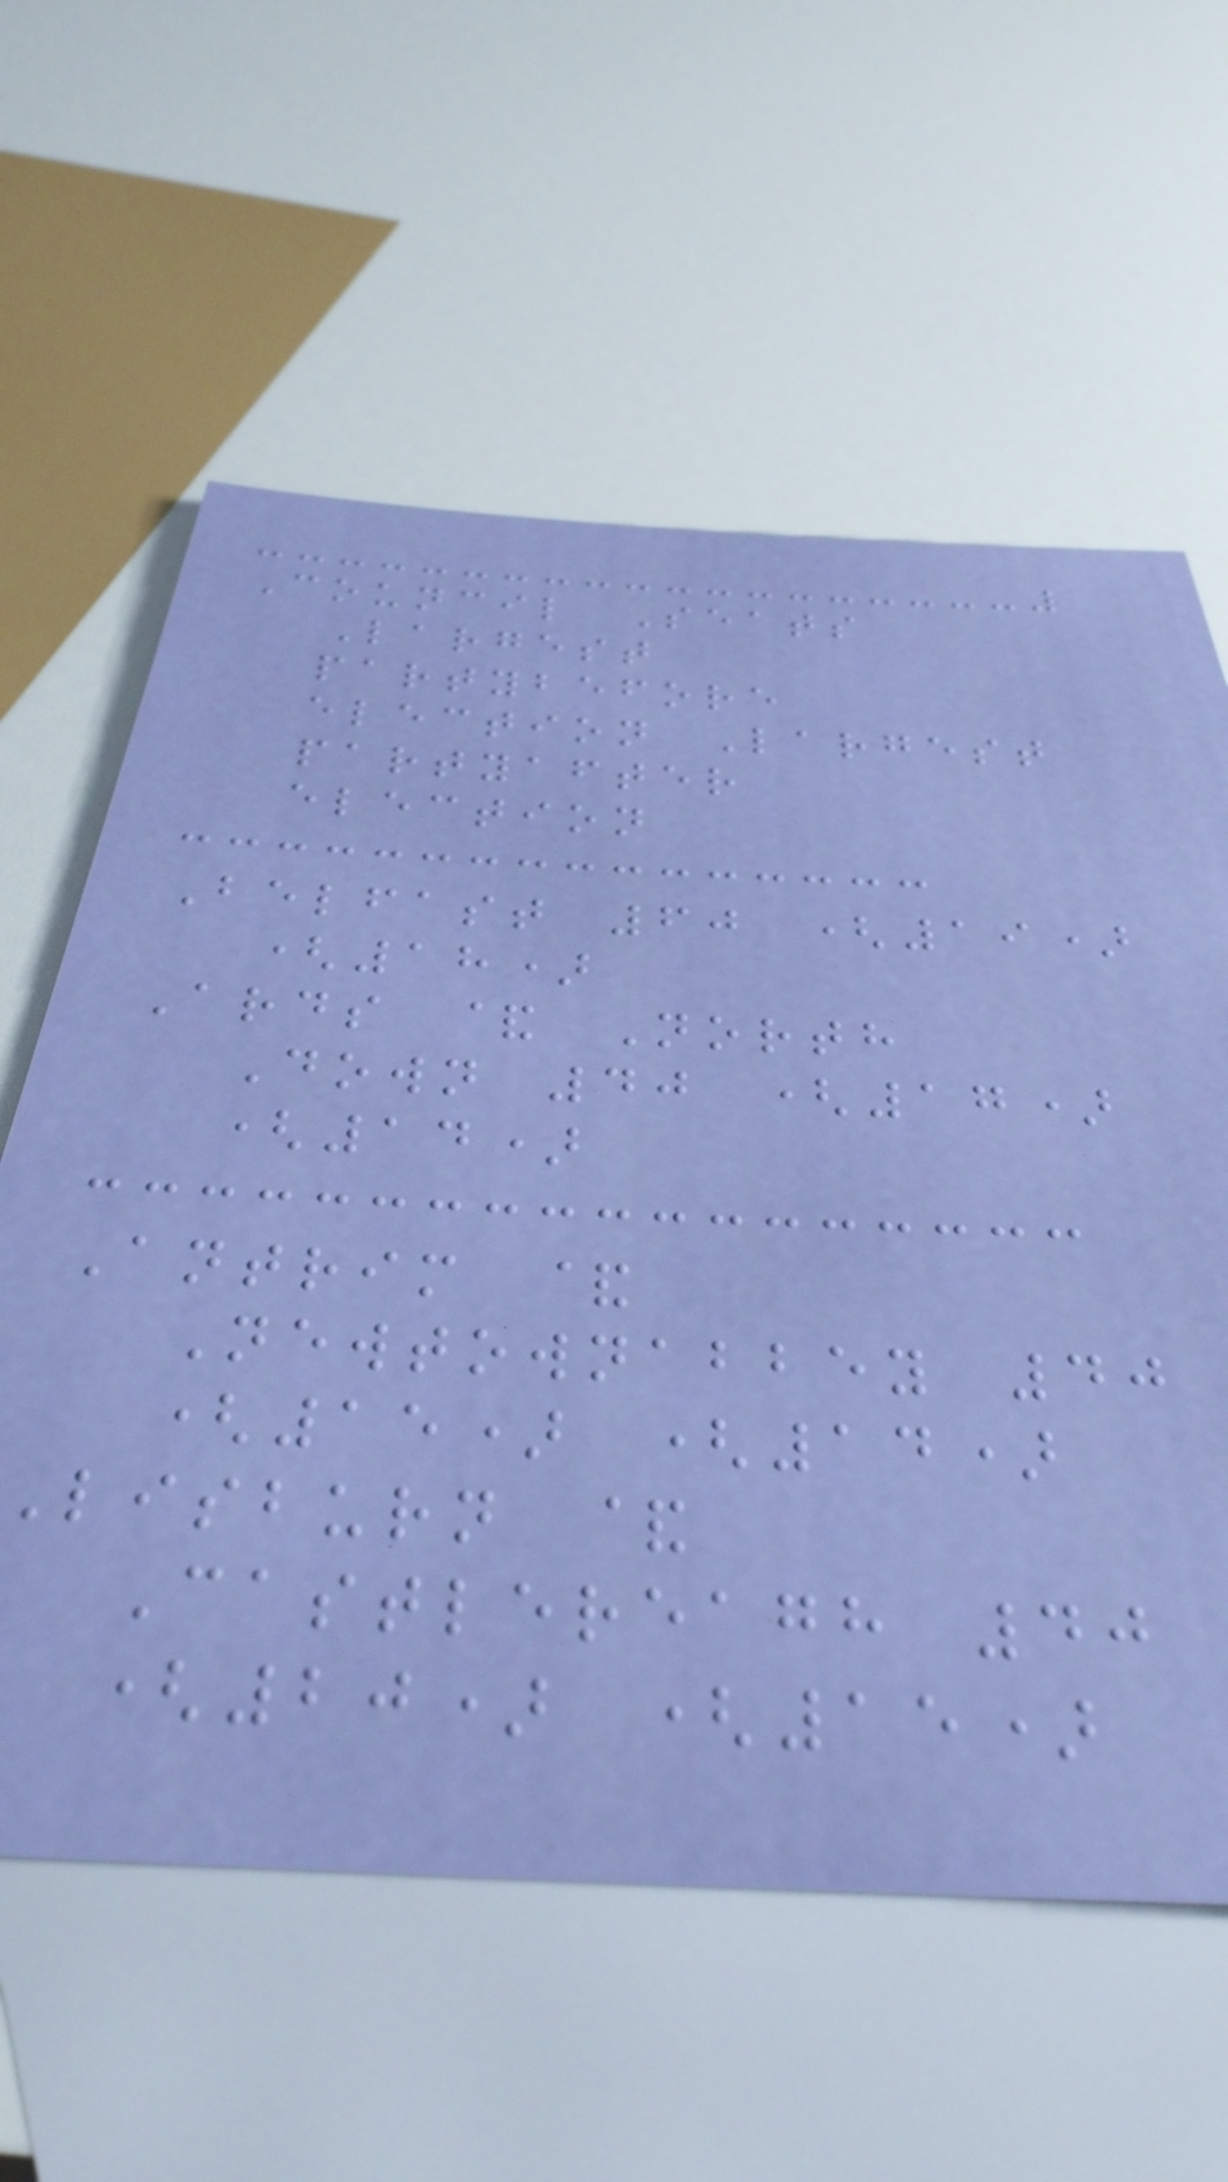Council Seats
Largest
partybefore
election Largest
partyafter
election
Belfast 60 (19)
(18)
Ards & North
Down 40 (17)
(14)
Antrim &
Newtownabbey 40
(15) (14)
lisburn &
Castlereagh 40
(20) (15)
